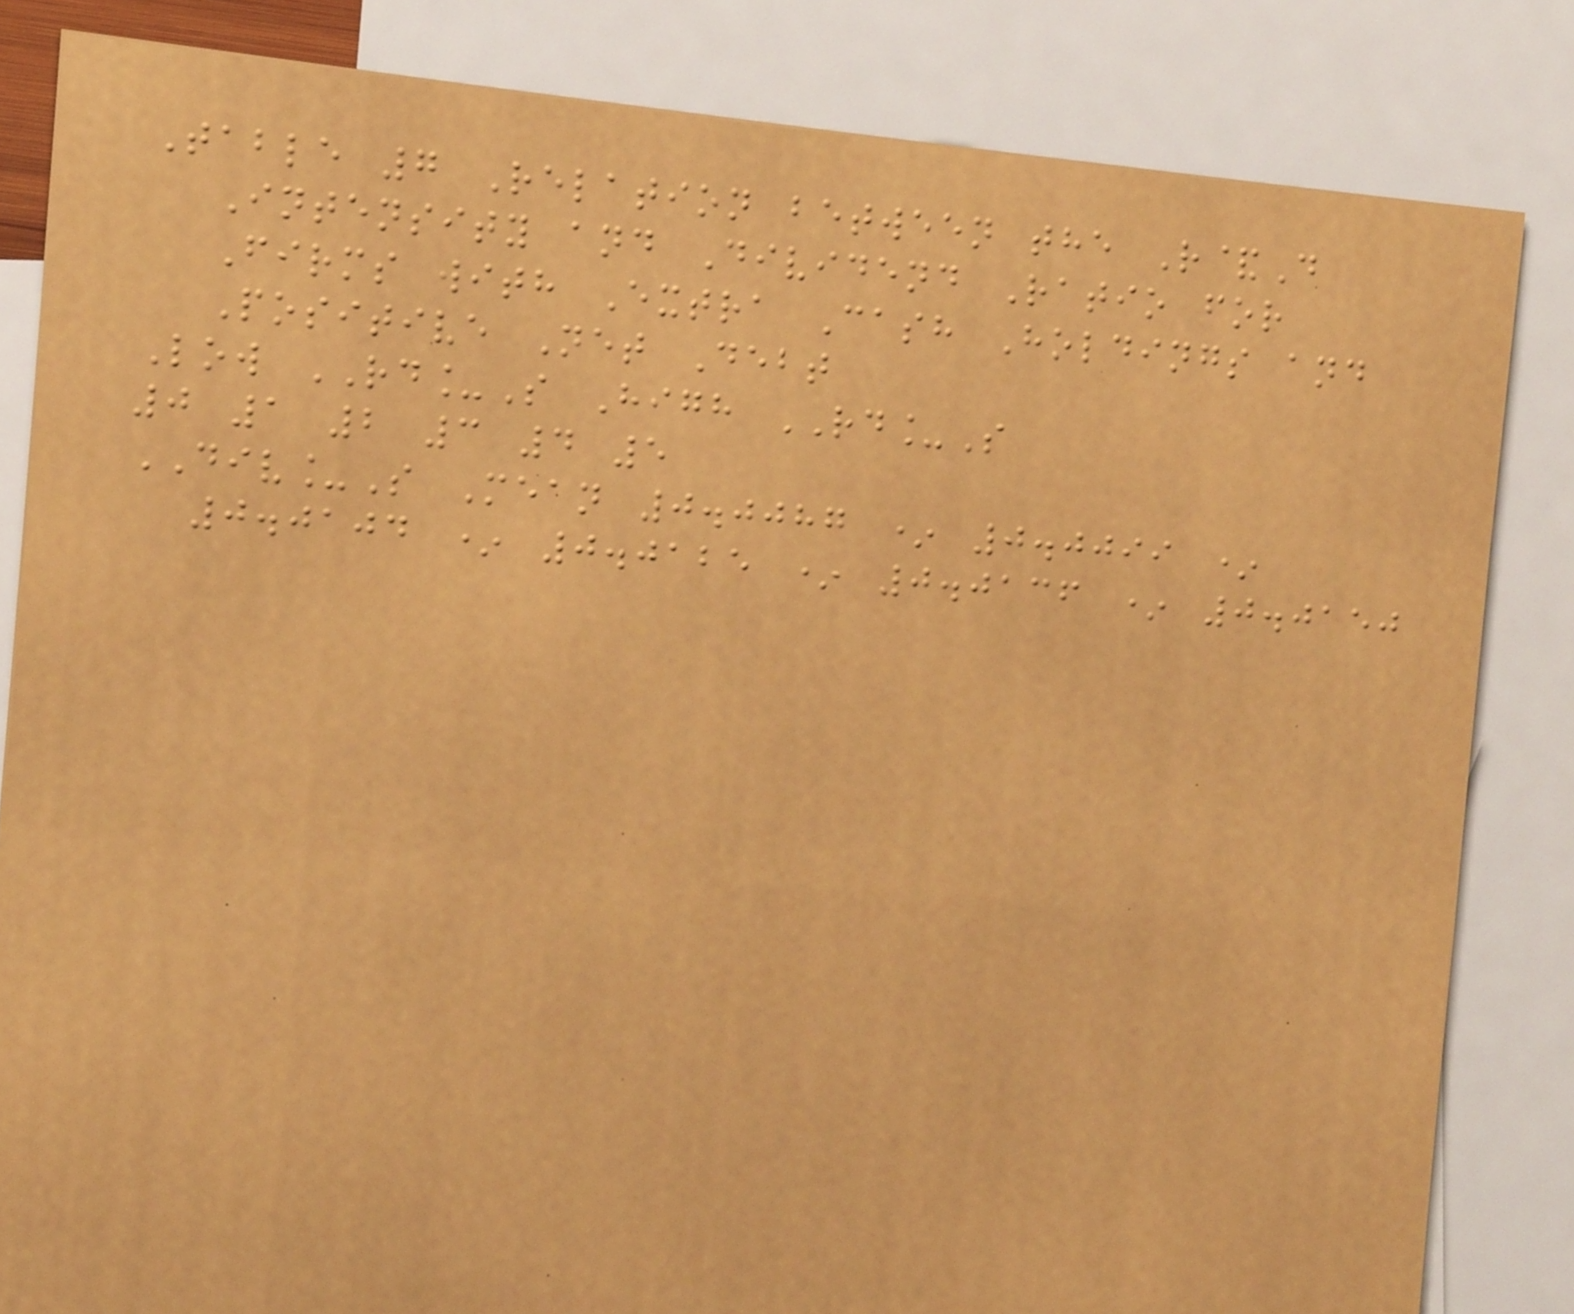Table 7 Relation between the R&D
Intensity and Dividend Ratio for
Firms with Extra Cash Holdings and
Positive Net Debt
Low RD_S High RD_S
0 1 2 3 4 5
DIV_S Mean 0.0087 * 0.0099 *
0.0104 * 0.0125 * 0.0136 * 0.0150
